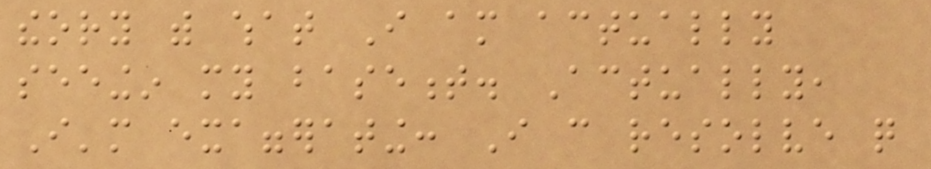theory with what I am actually
seeingin my basement. Actually,
I'm exaggerating: I can resolve quite
